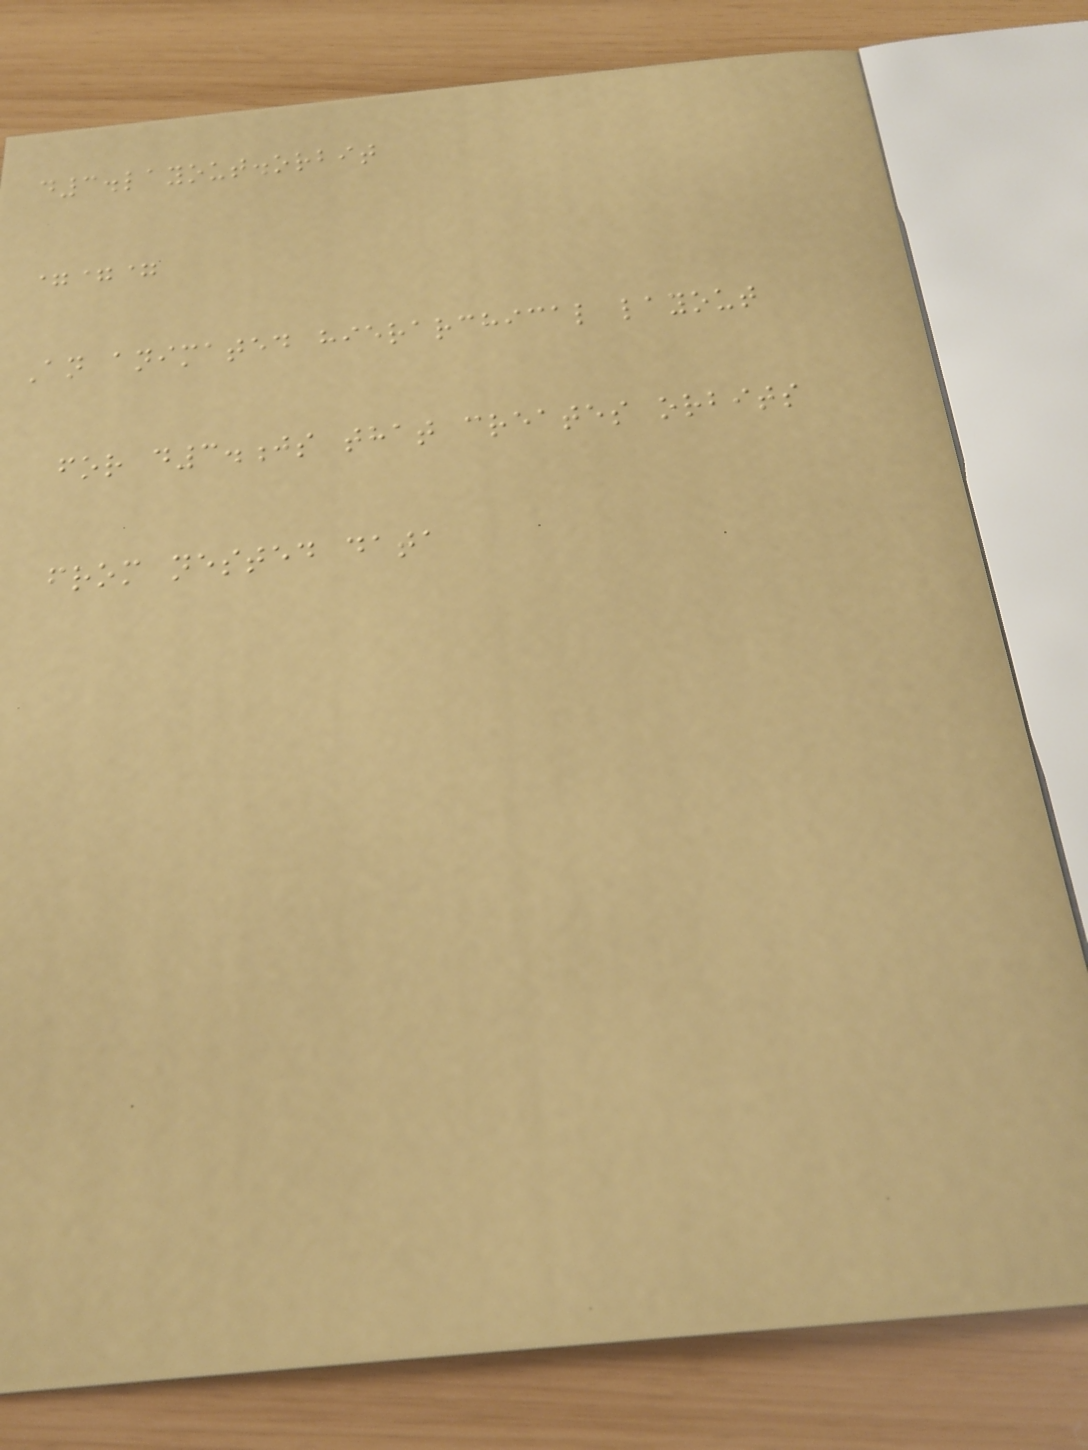d3.layout.orbit
===
An animated hierarchical layout
for d3.js that creates orbits
from nested data
